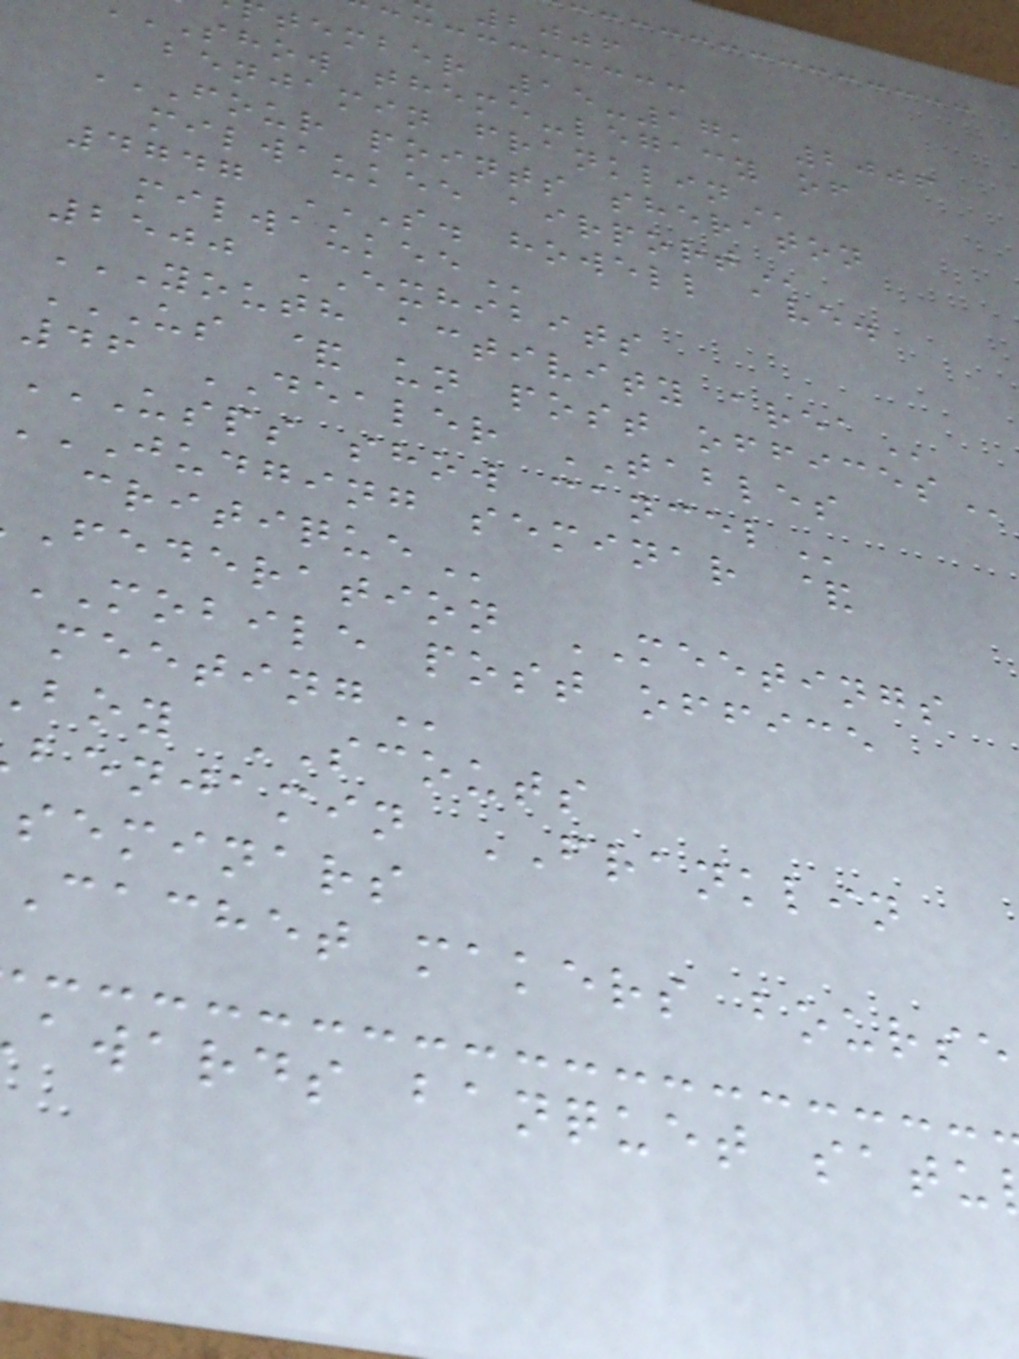2006
tember 15-17, 2006
show theme-legacy of
benjamin
FOUR POINTS SHERATON
milwaukee
4747 S. HOWELL AVE.
2500 EXHIBITS
YOUTH ACTIVITY AREA
US & UN POST OFFICES
46 DEALER TABLES
USPS SHOW CANCEL
JUDGING seminar &
federation MEETINGS
MOBILE post office
boy SCOUTS
benjamin FRANKLIN
seminars
cachet makers
awards banquet
